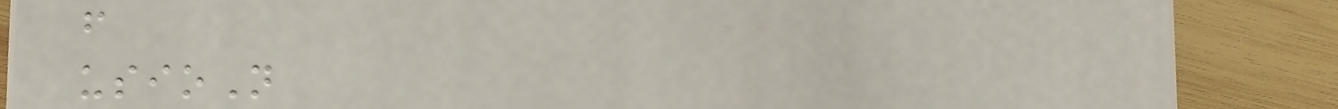f
usioN
